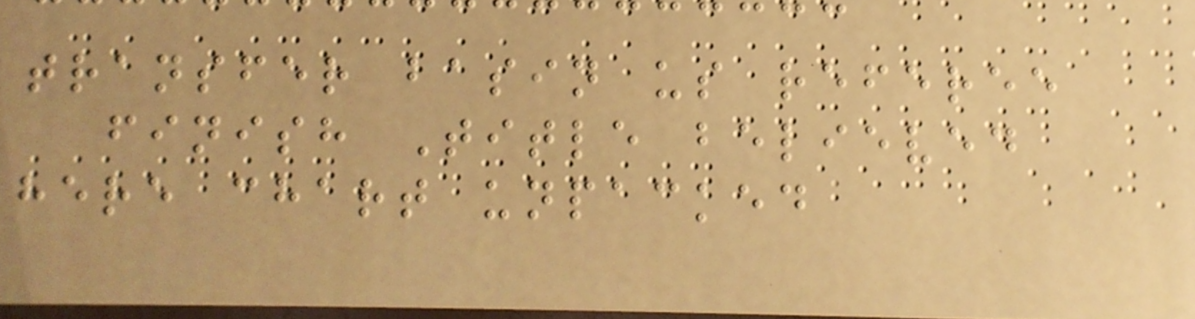transfer basin us referee
finish Title believed
here chart unpacked
